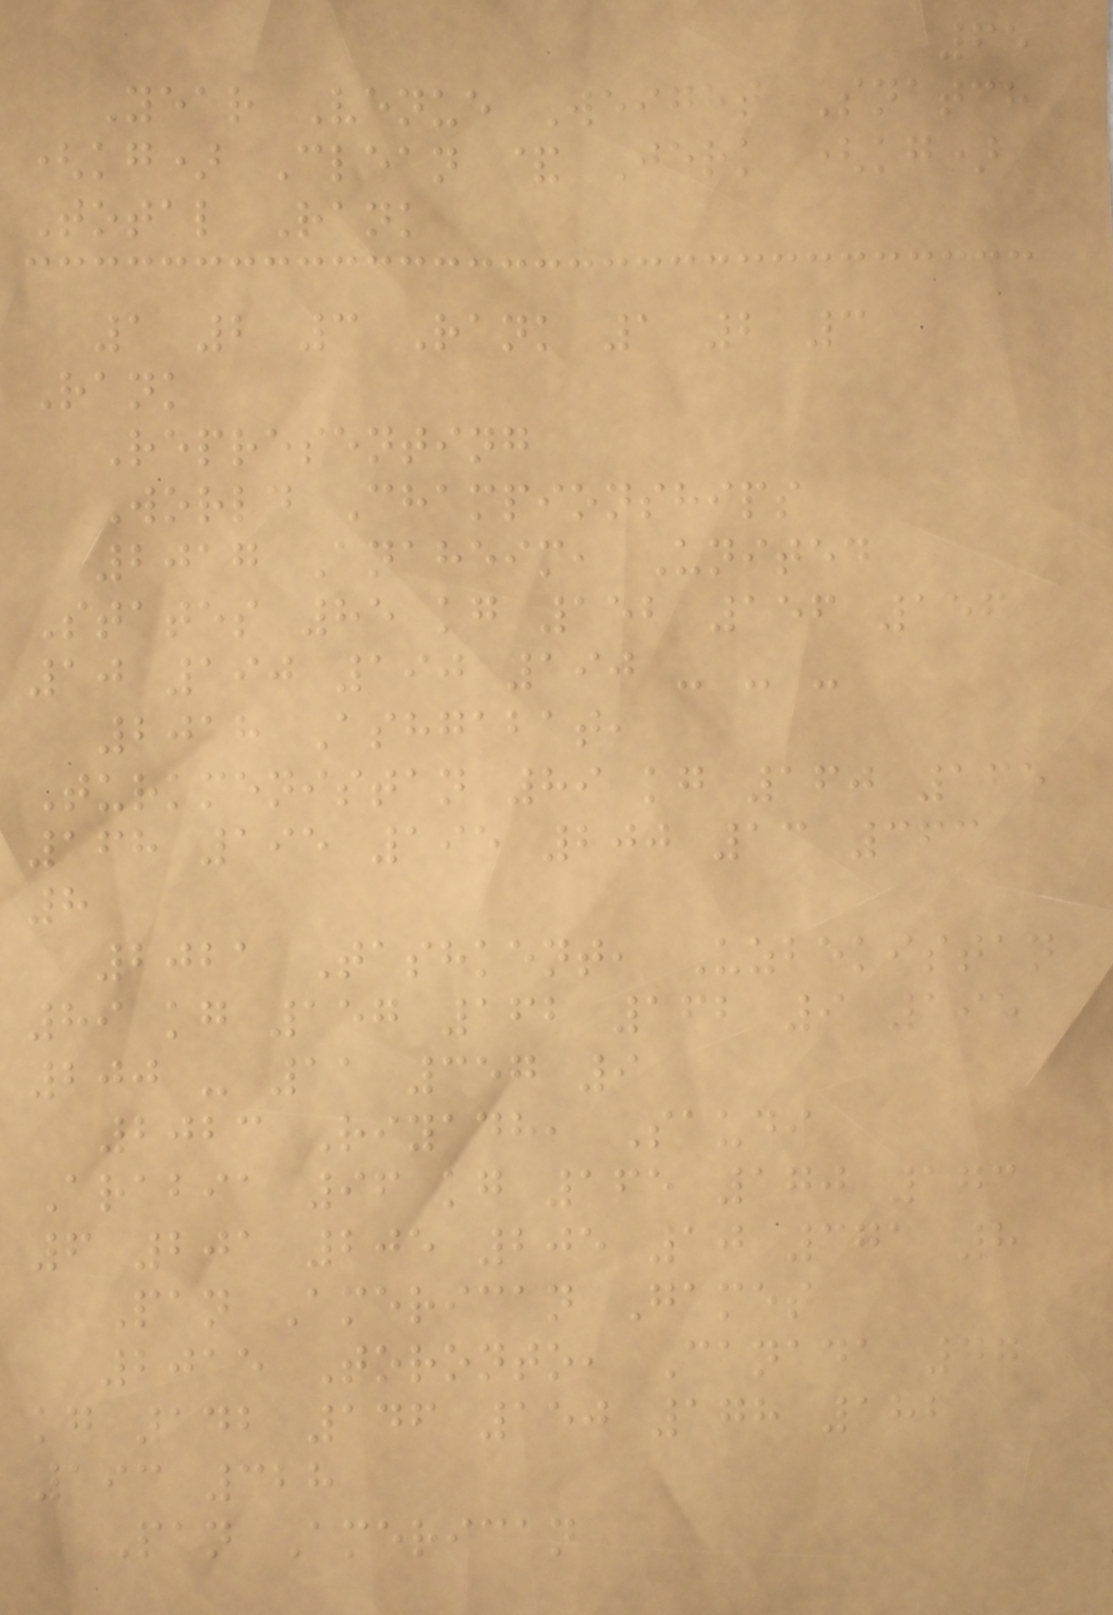65
Year Venue Weight Snatch
(kg) Clean & Jerk (kg)
Total Rank
1 2 3 Rank 1 2 3
Rank
Representing
World Championships
2017 Anaheim, United
States 85 kg 152 156 156
10 190 190 190 - - -
2018 Ashgabat,
Turkmenistan 89 kg 160 165
168 195 195 200 13 363
8
2021 Tashkent, Uzbekistan
89 kg 157 162 162 9 195
200 - 11 357 9
2023 Riyadh, Saudi
Arabia 96 kg 165 170 173
6 201 205 205 10 371 8
Pan American Games
2015 Toronto, Canada 77
kg 142 146 150 178 182
193 328
Pan American
